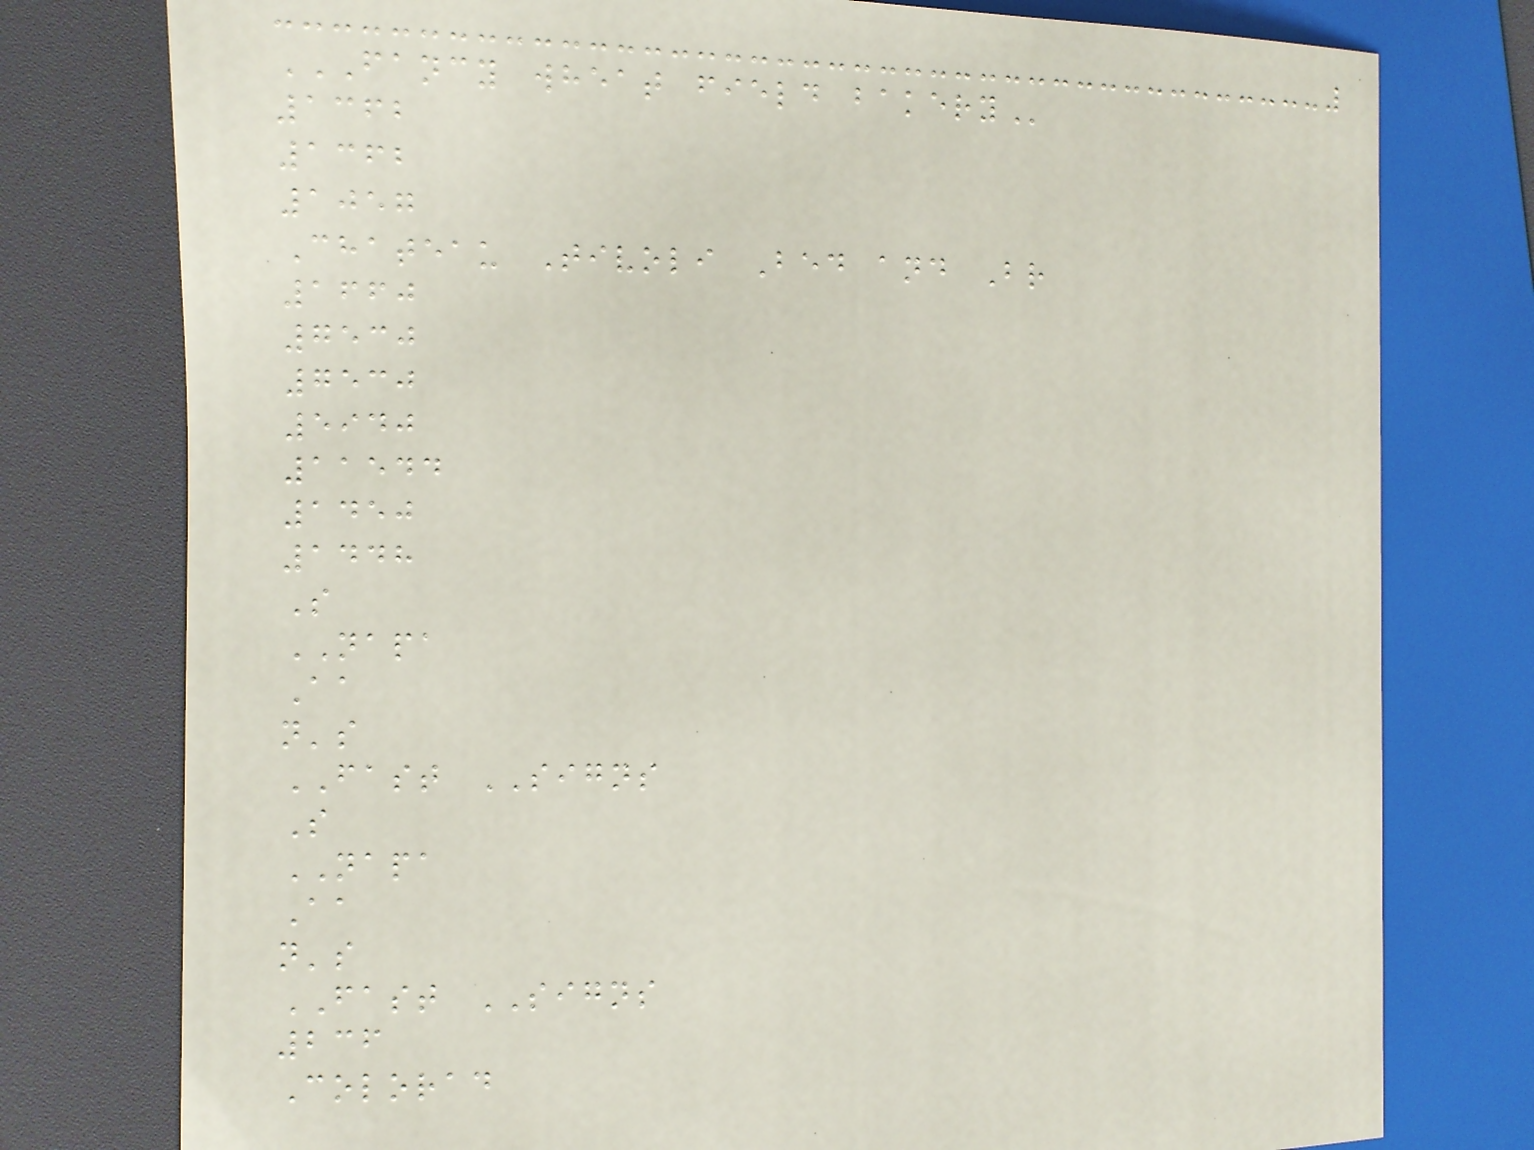FANCY WHEAT FIELD BAKERY
1362
1362
1057
Chateau Tivoli Bed and Br
1660
7530
7530
5940
11544
1450
1448
S
NAPA
Aa
n's
FAST SIGNS
S
NAPA
Aa
n's
FAST SIGNS
236
Colorad
